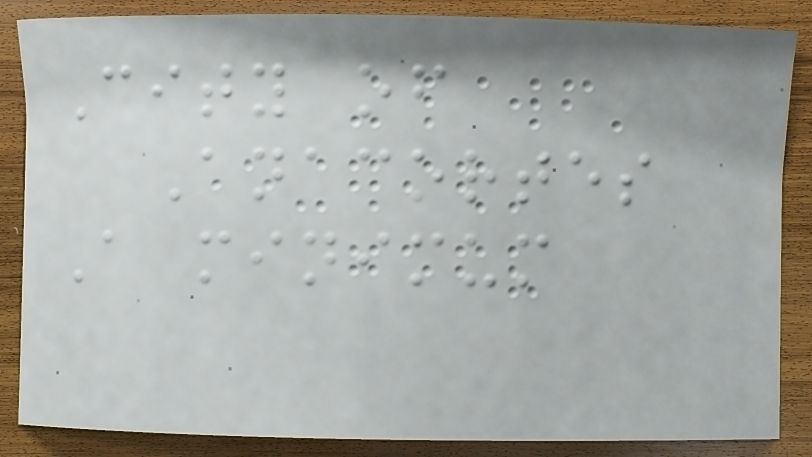City of
Anacortes
A minimum
